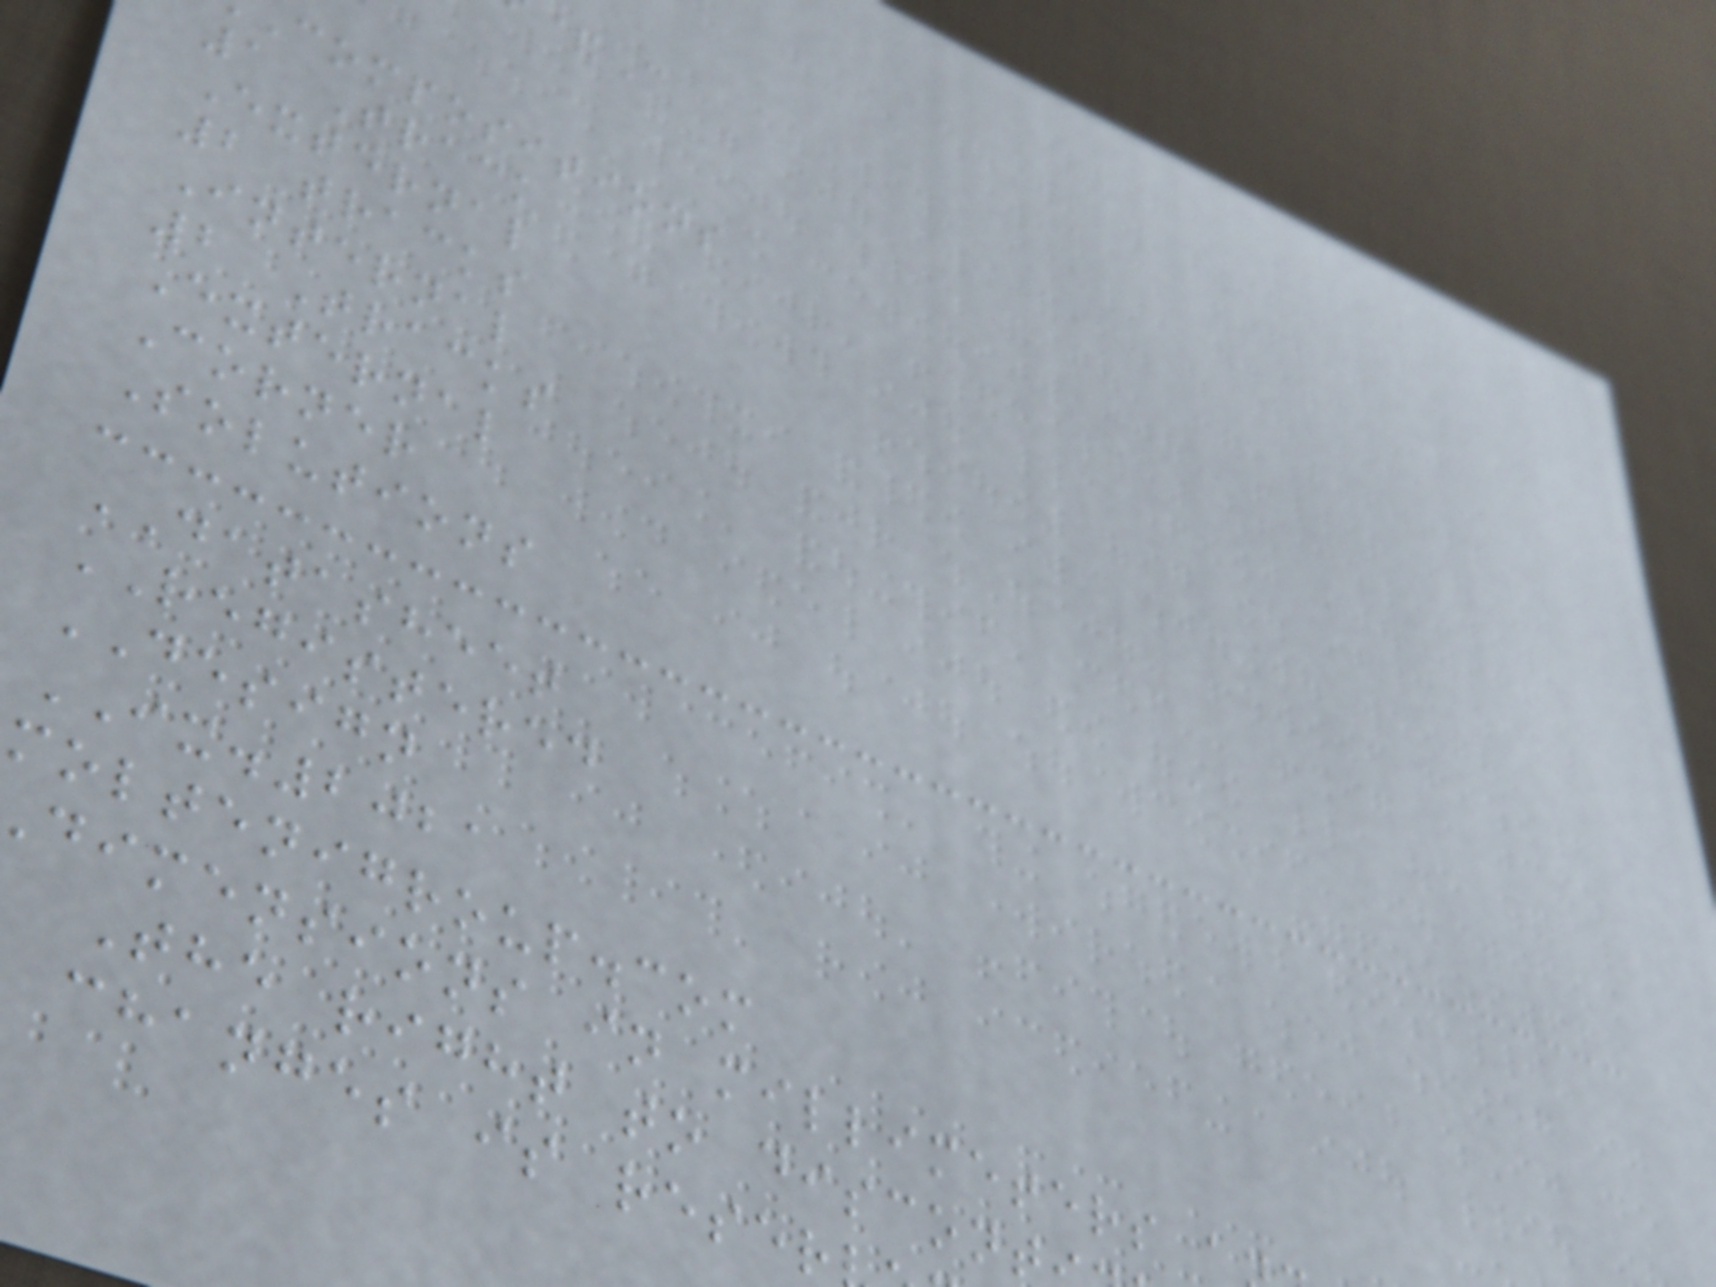&C
compositions
1 Track
External
2 tracks
Internal
2 Tracks
External
Corner
Solutions
DATASHEET
REGISTERED
DESIGN
IX.2021
moltenigroup.com
dimensions in millimeters a
The right to discont
changes is reser
